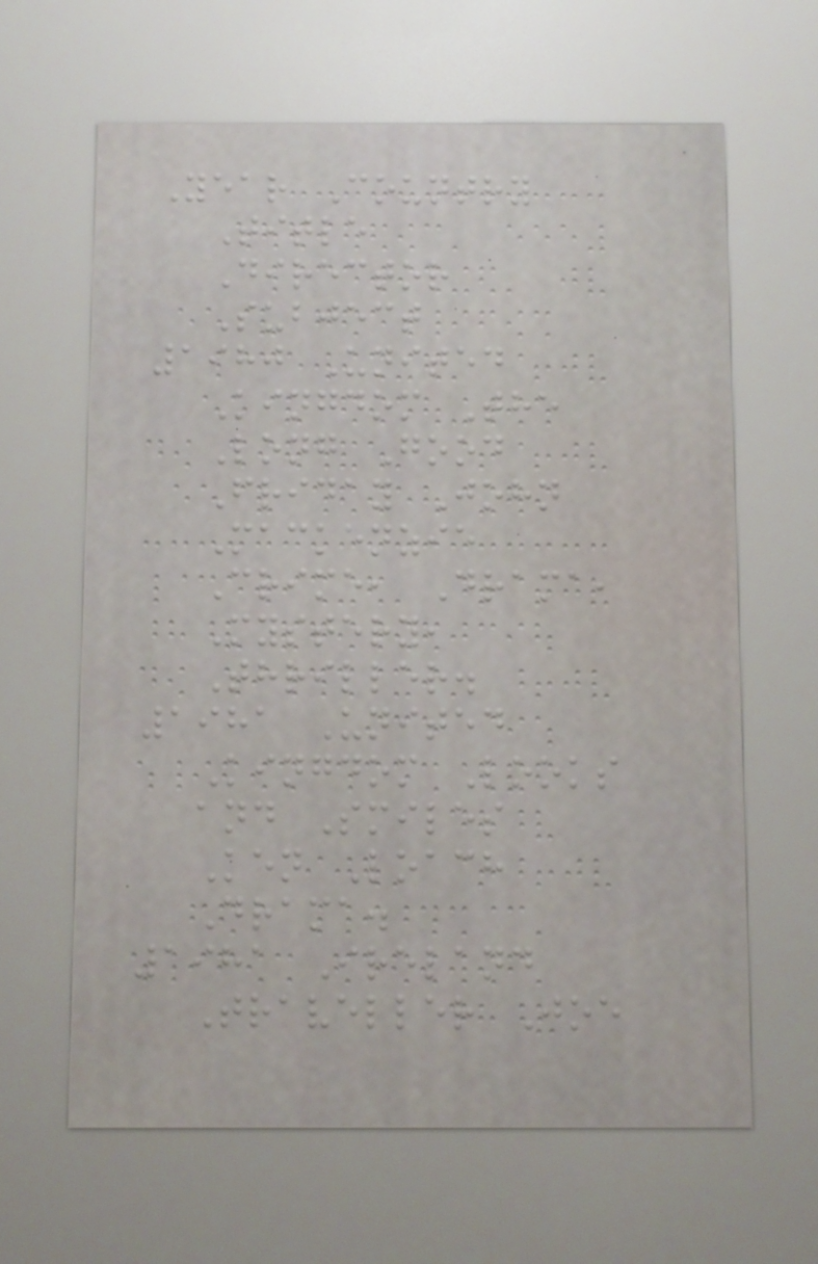Year Country
Title
Director
Subject
1980 United
Kingdom The
Long Good
Friday John
Mackenzie
Crime, Drama,
Mystery,
Thriller.
1981 United
Kingdom Looks
and Smiles
Ken Loach
Drama.
1981 Ireland
Traveller Joe
